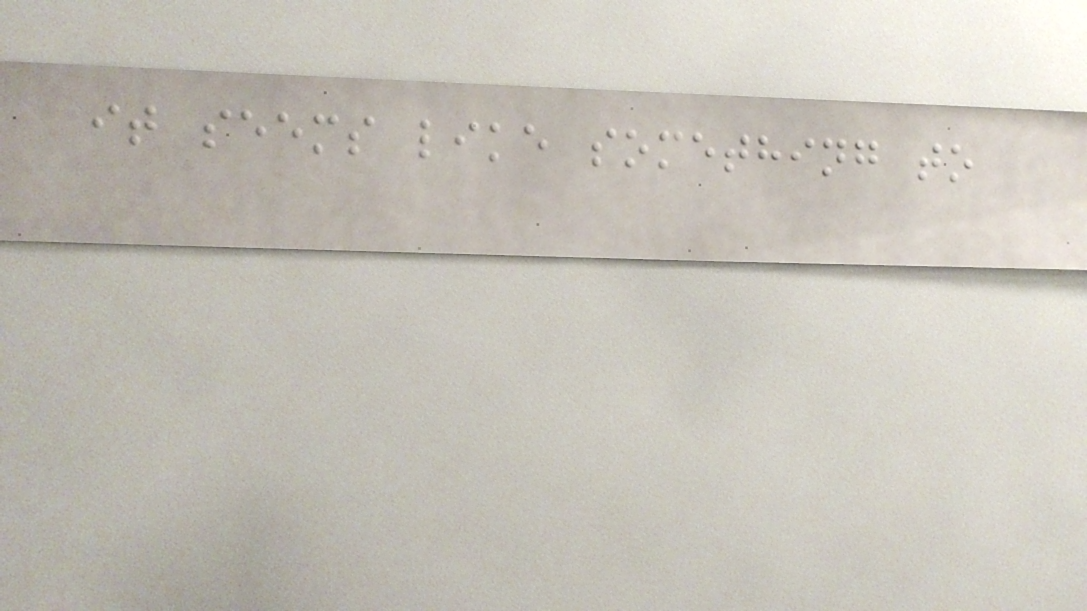it seems like something to
